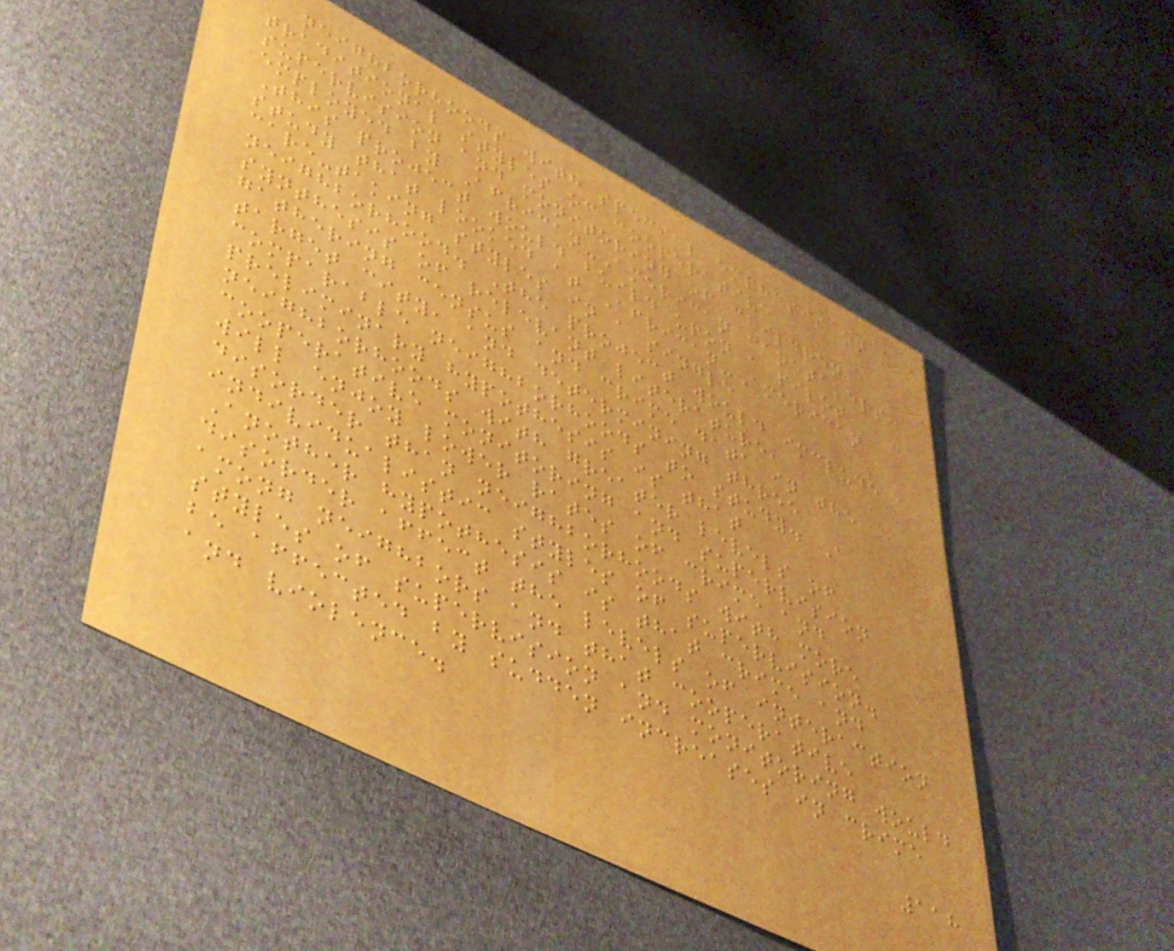neighborhoods with special emphasis on
traditional styles of cooperative
supervision and monitoring of children
employed by African-American caretakers.
This project would build upon a pilot
study that looked at African-American
care-taking styles in a single
neighborhood. The project would include a
synthesis of relevant literature,
gathering census and crime data in the
target city, and determining three
comparable neighborhoods to study. A
preliminary hypothesis is that
neighborhoods with greater levels of
cooperative monitoring and supervision
will enjoy lower rates of crime and
disorder than neighborhoods with more
individualistic styles of supervision.
Another hypothesis is that crime and
disorder affect the levels of interaction
among neighbors and that cooperative
styles of supervision and monitoring would
be affected by sudden increases in crime
and violence.
118
